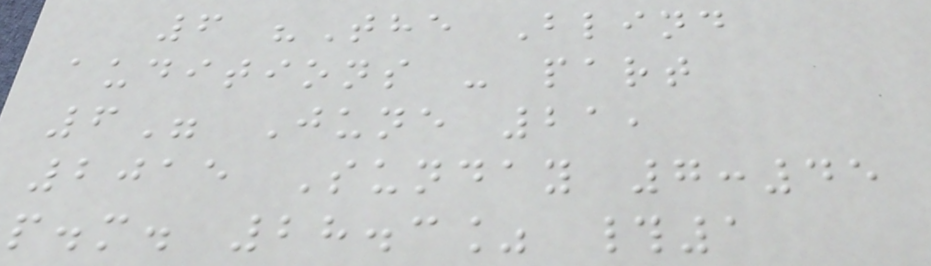6 "The Blind
auditions - part
6" June 21,
2015 Sunday 7:45
p.m. 28.3% #1
